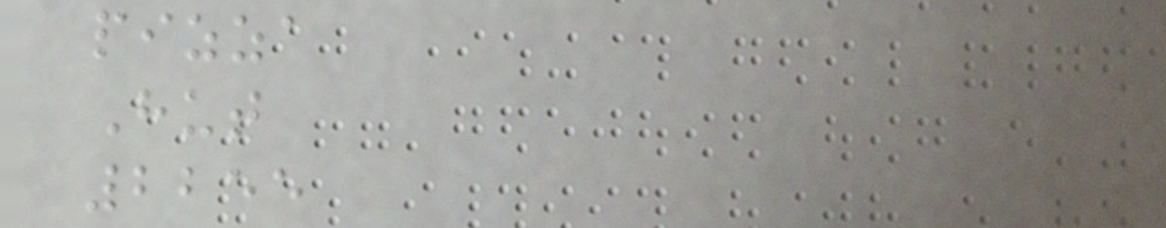pizza
Hut
2255
